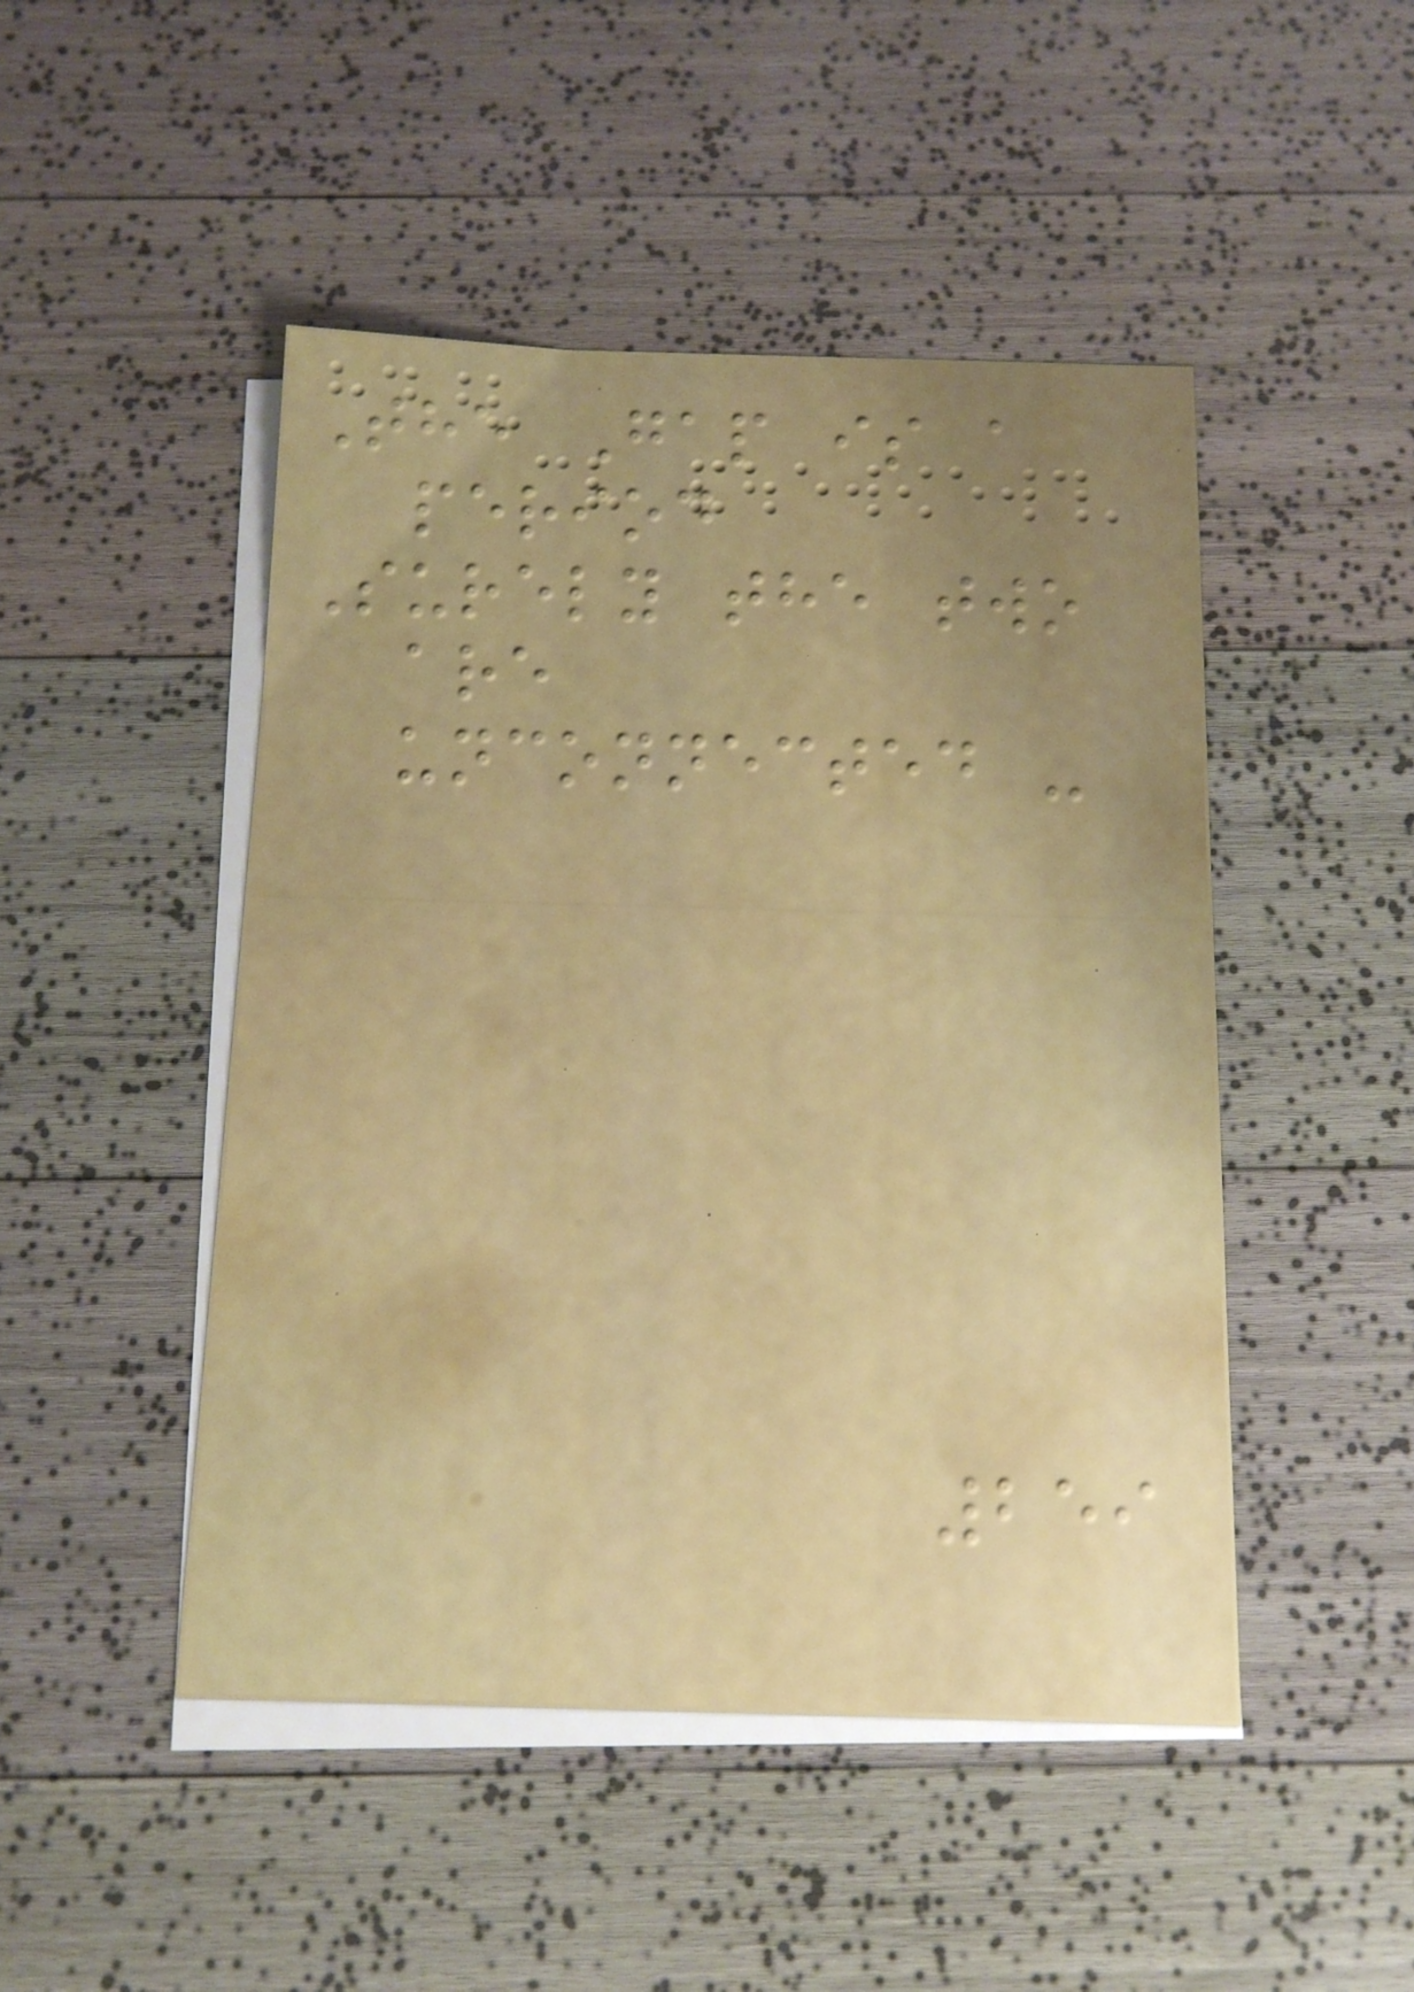The Gap is a
period
Surely the two
are
unconnected -
259
